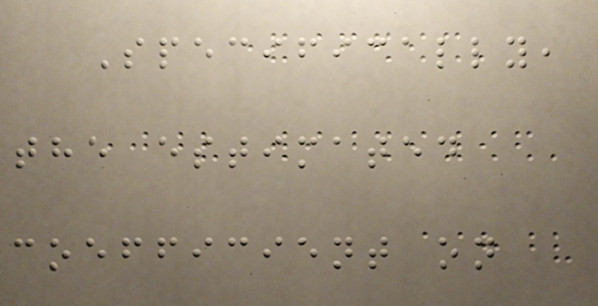Specifically,
the estimated
coefficient on
